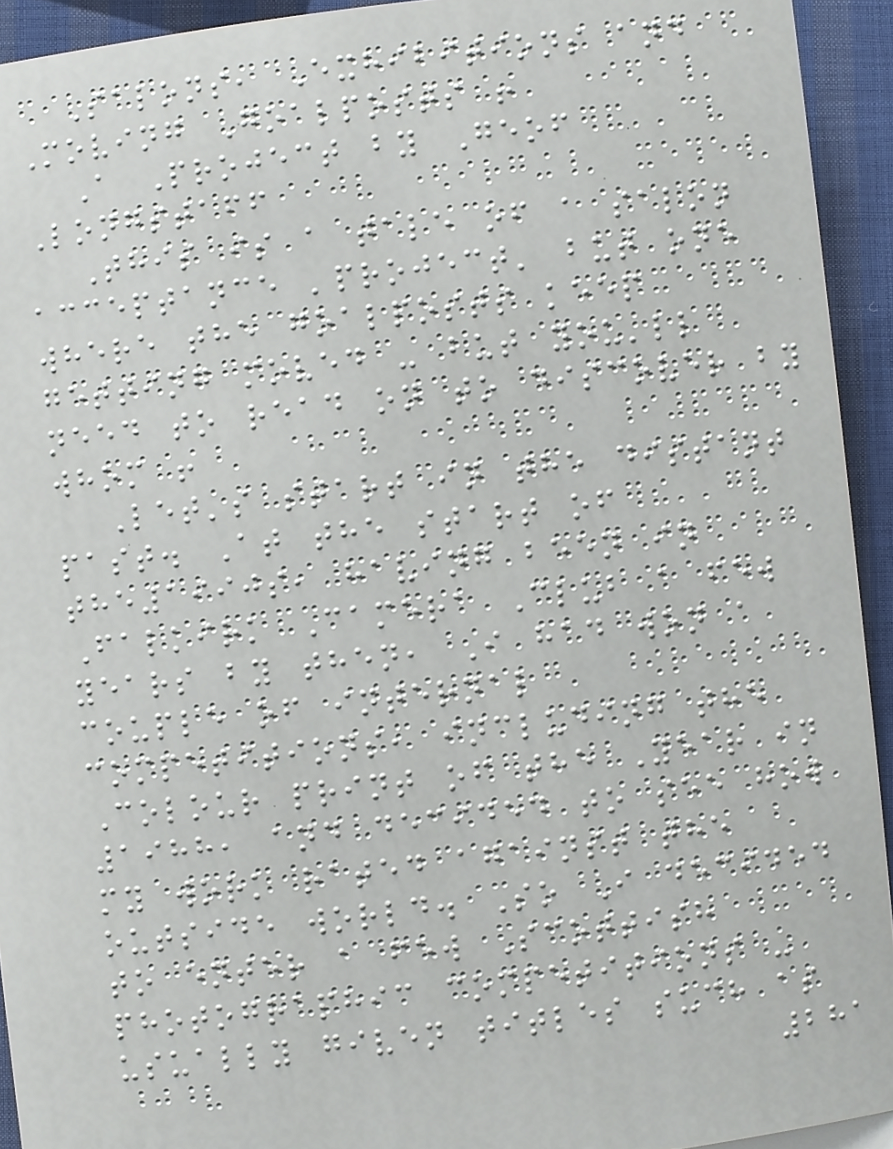Salons, Exhibitions and
Moving Goalposts !
A Project by Geof
Longstaff
This is a tale of a salon
acceptance 'project' but one
where the goalposts keep
getting moved - but you'll
need to read on to discover by
whom !
Let's start in the distant
past. At the start of
the1990s, having been in
Falkirk Camera Club a few
years by then, I had won a
couple of internal
competitions, including the
Colour print of the Year in
1988, and decided to see how
my work rated against the
outside world. So I decided
to enter a few Scottish
photographic competitions -
usually given titles such as
281
